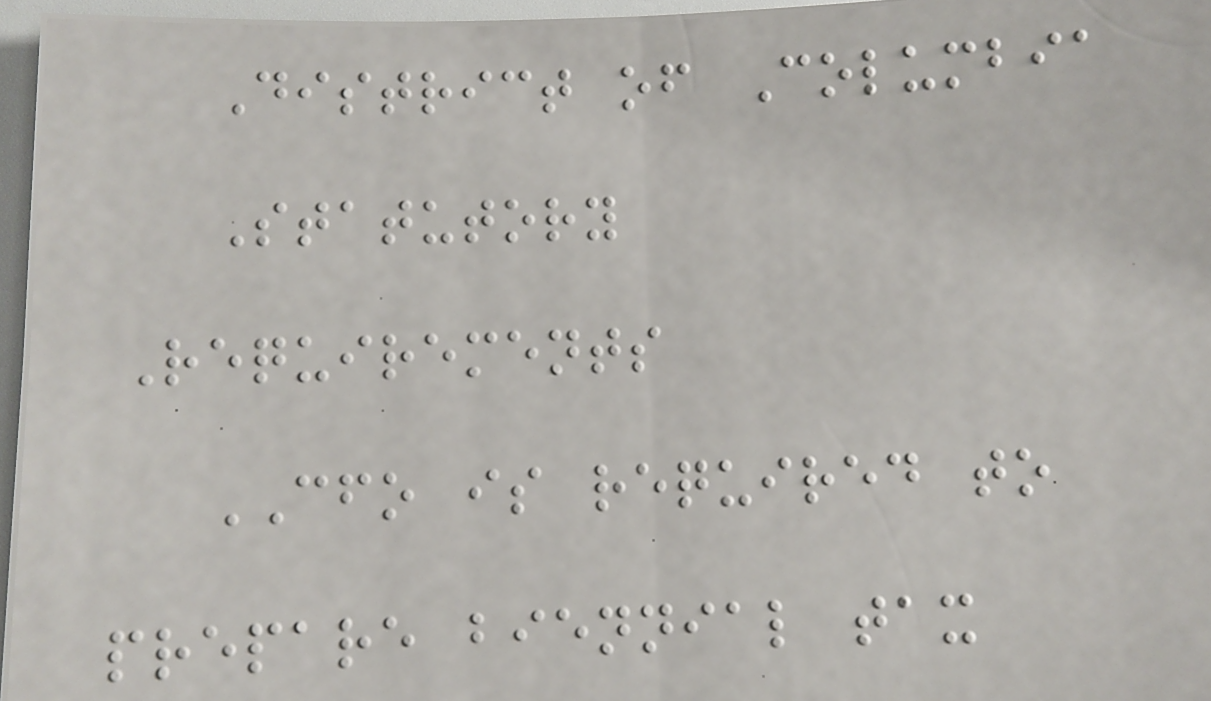District of Columbia
Statutory
Requirements
CFO is required to
prepare biennial tax
